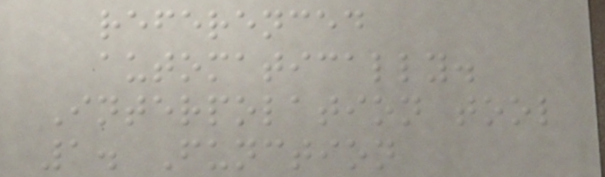referenced
automatically.
Interpolation tool
1. Function
